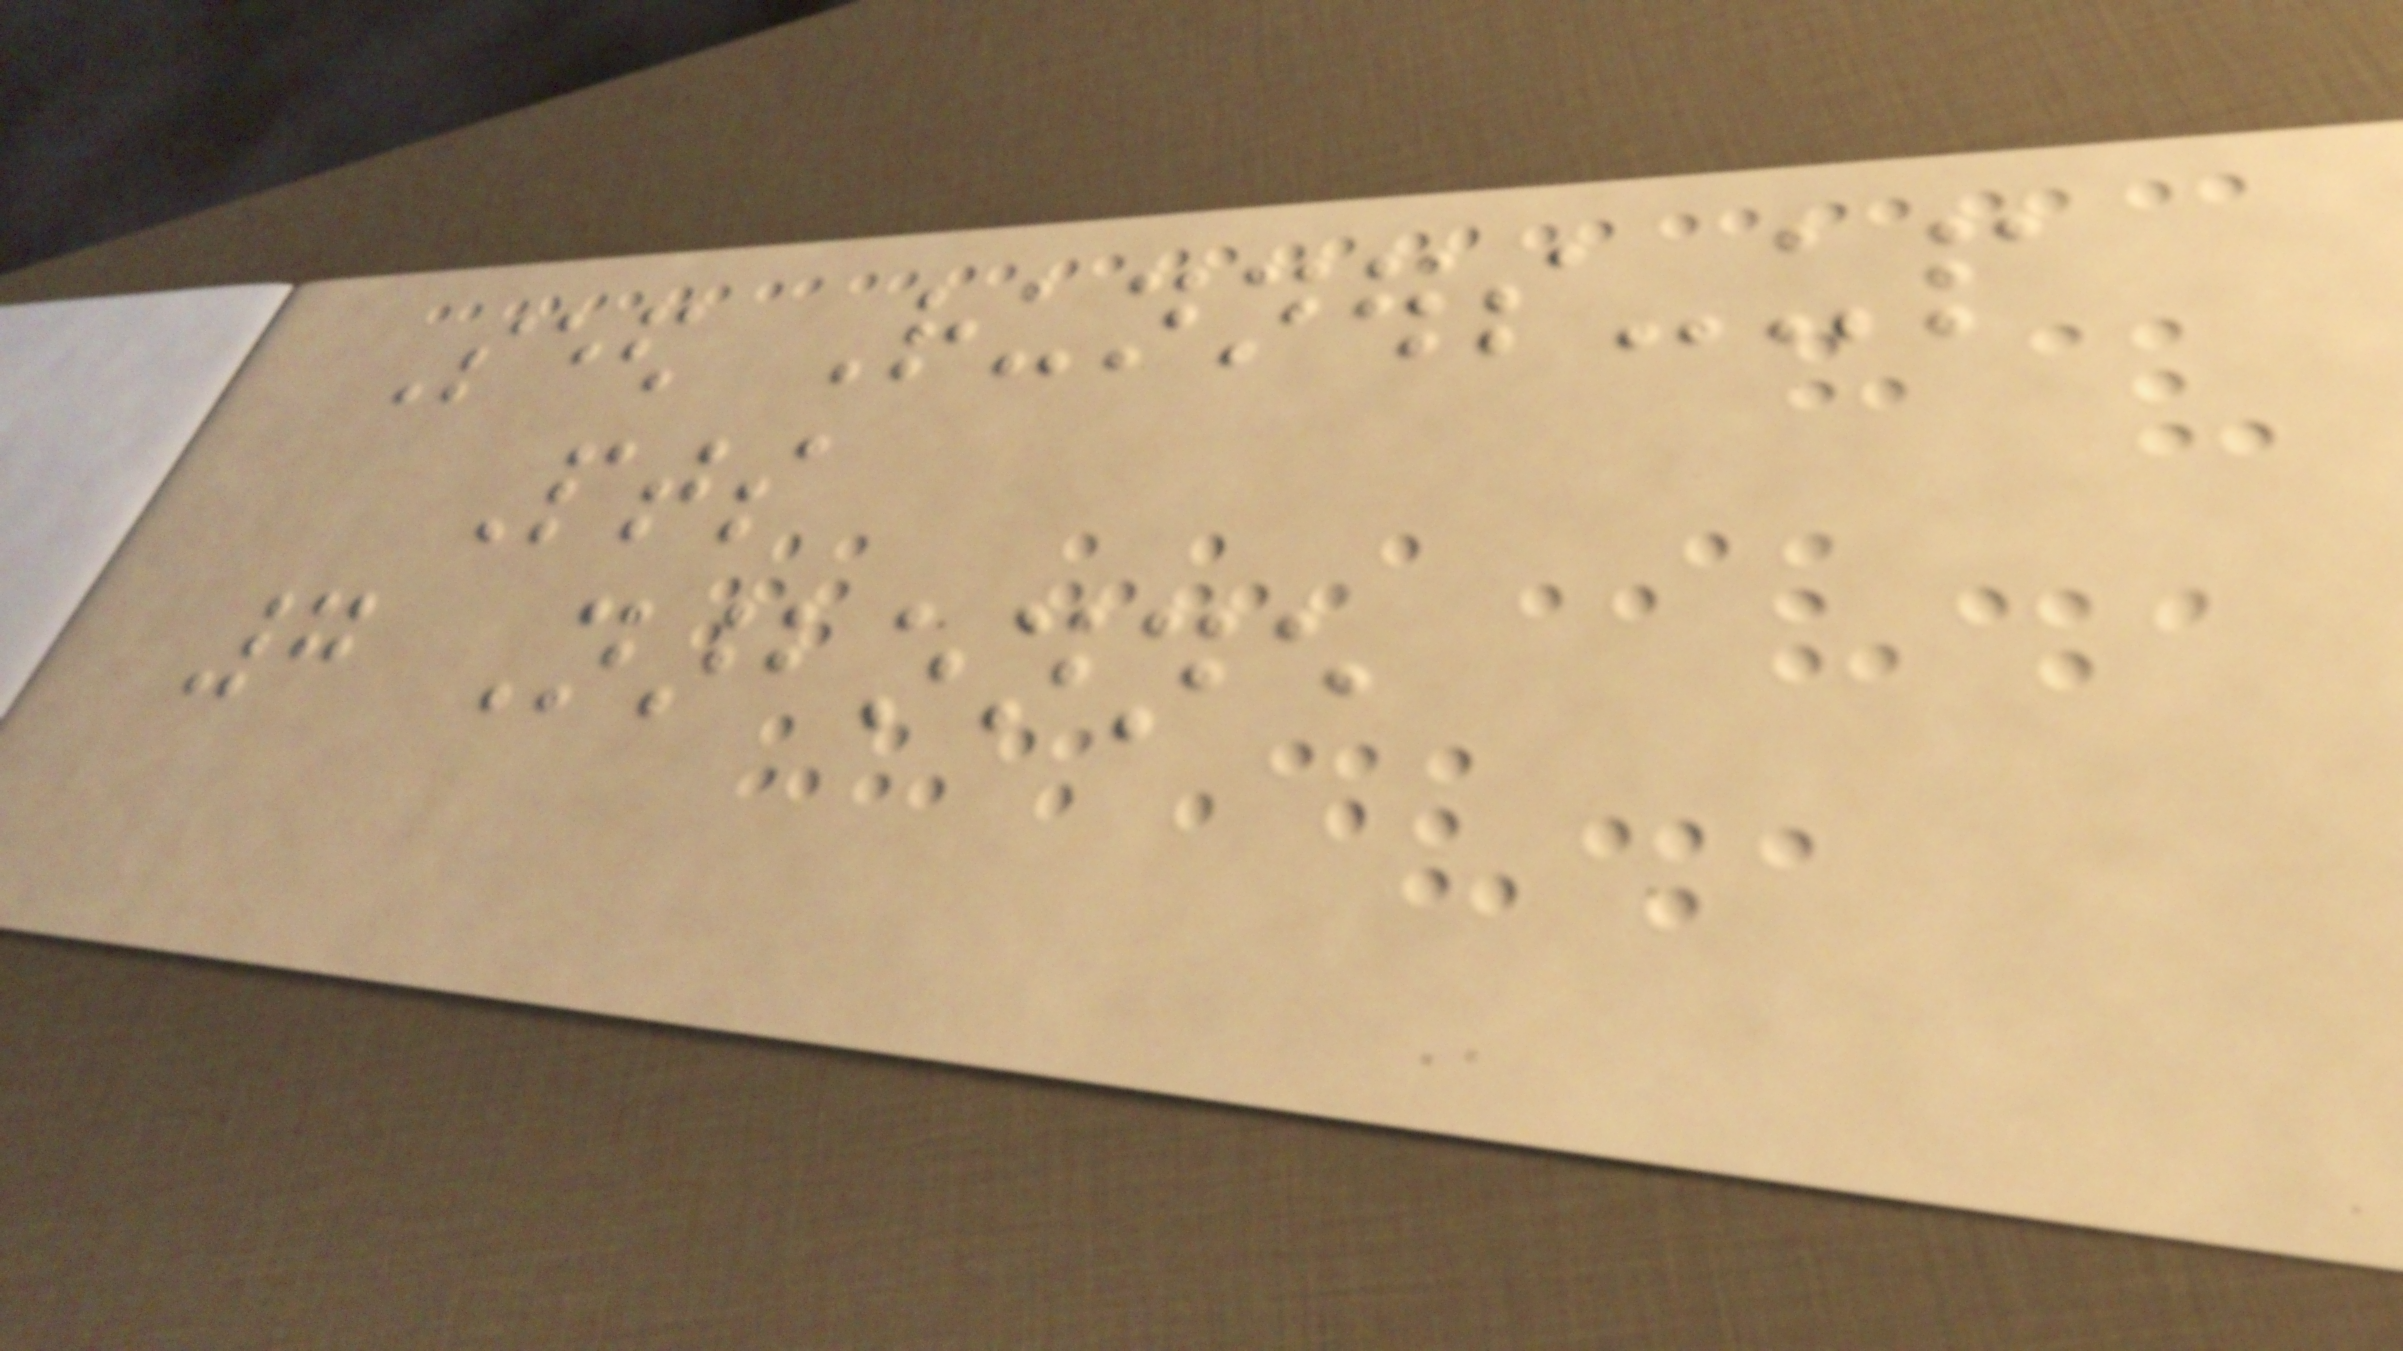Seed Runners-up
Pts
7 Narbonne
